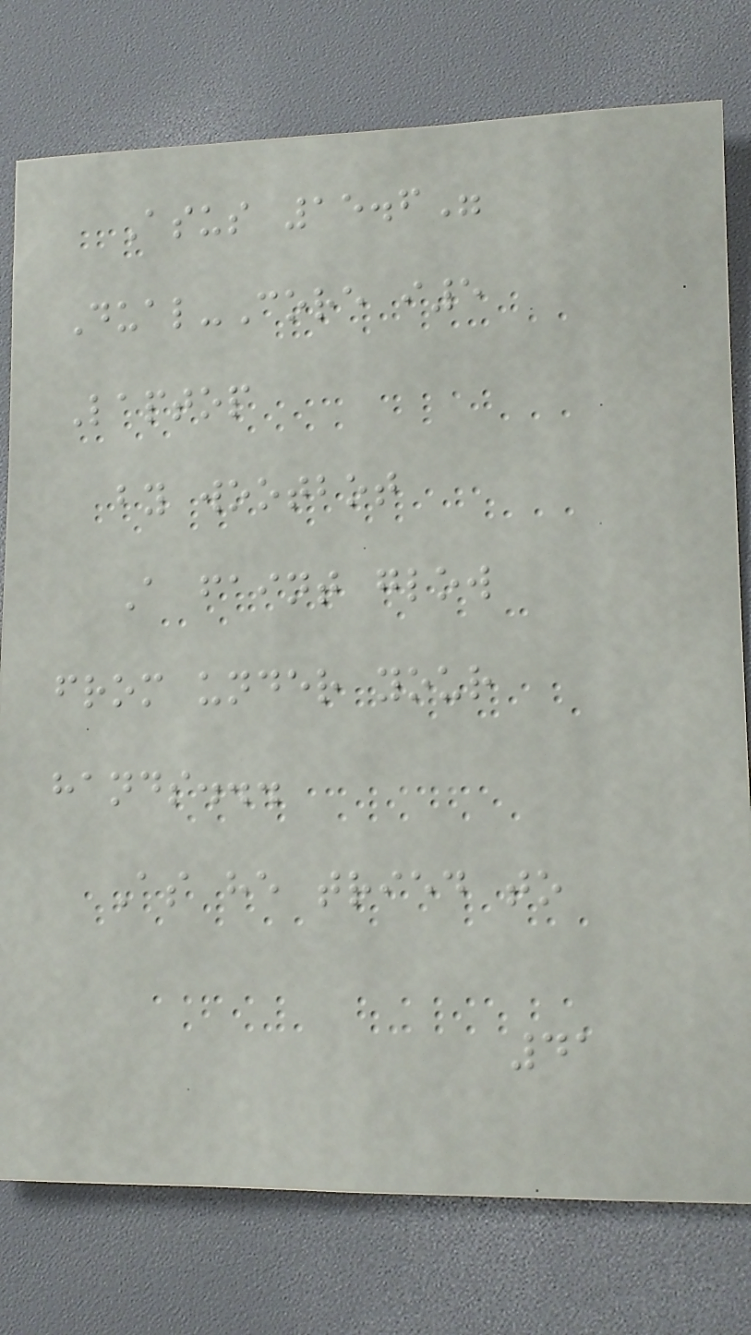Asus 15.6"
Dual-Core i5
Laptop
by wootbot
A faint glow
from under your
hands...
As he tried to
41
